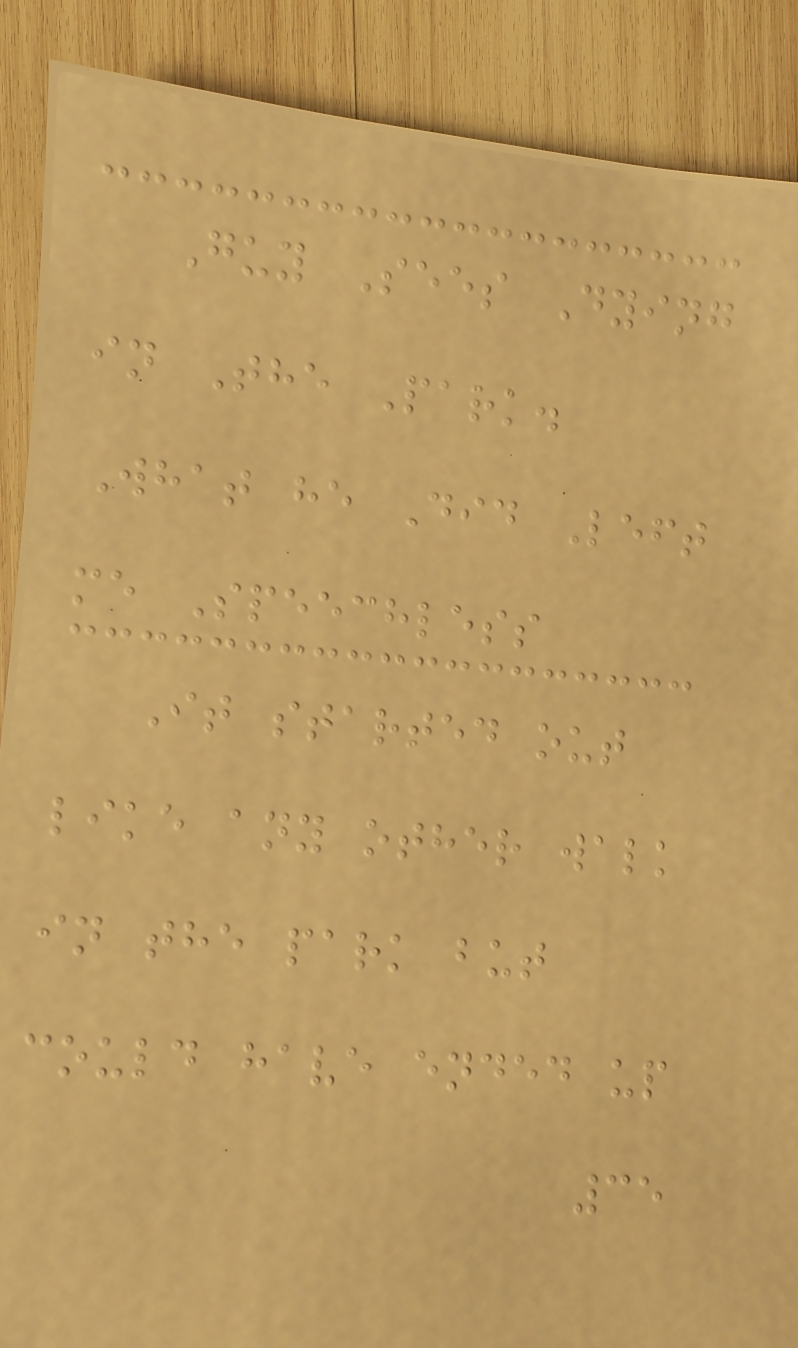Guy Sees Dying
in The Park.
What he Did Left
me Speechless
It started out
like any other walk
in the park but
could have ended up
35
